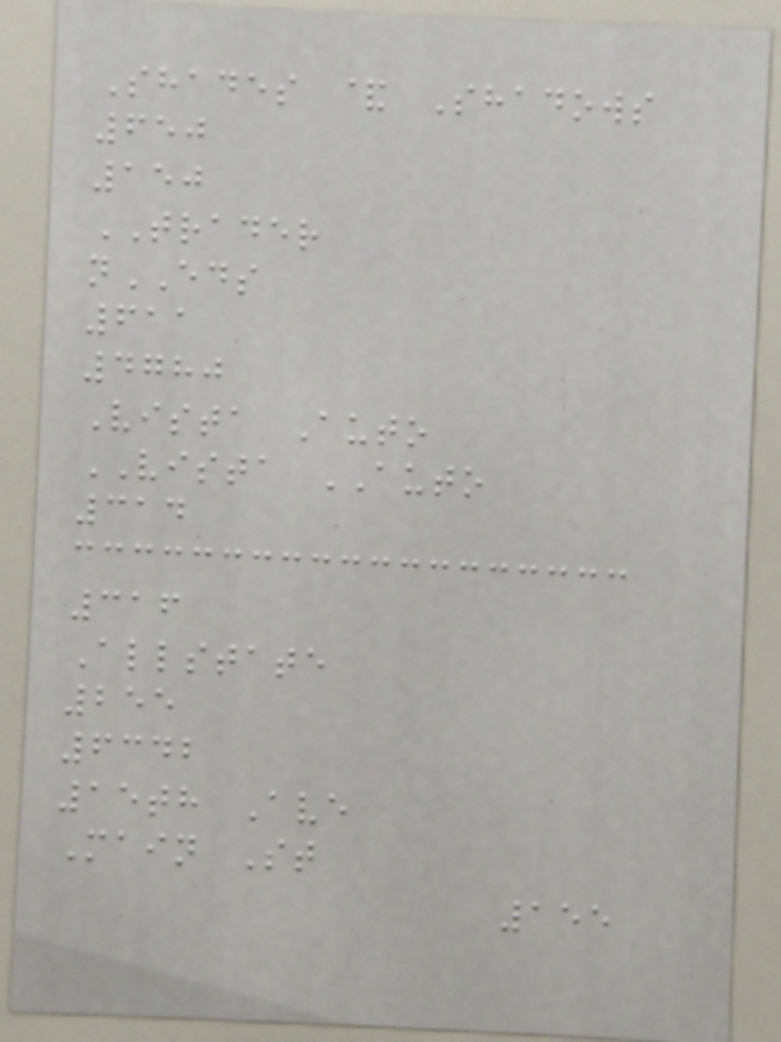Shades & Shadows
650
150
TRADER
nEDS
611
4780
Vista Auto
VISTA AUTO
314
316
Allstate
255
6342
15th Ave
Main St
155
